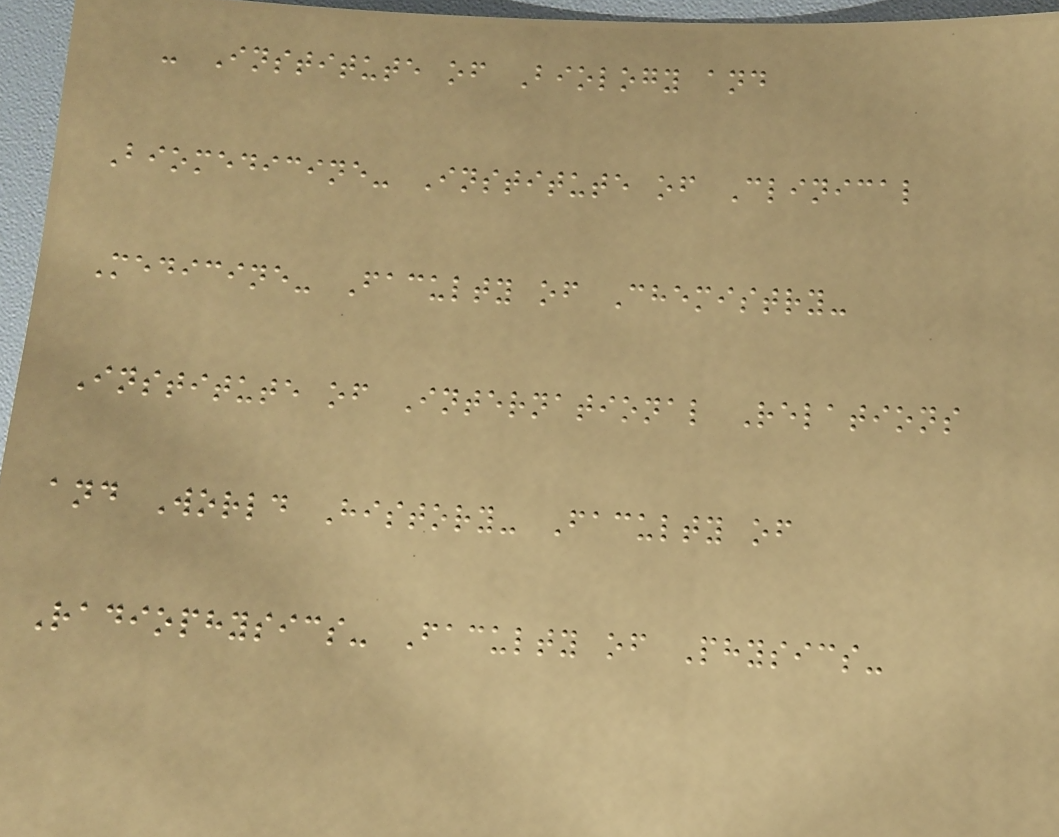- Institute of Biology and
Biomedicine- Institute of Clinical
Medicine- Faculty of Chemistry-
Institute of International Relations
and World History- Faculty of
Radiophysics- Faculty of Physics-
